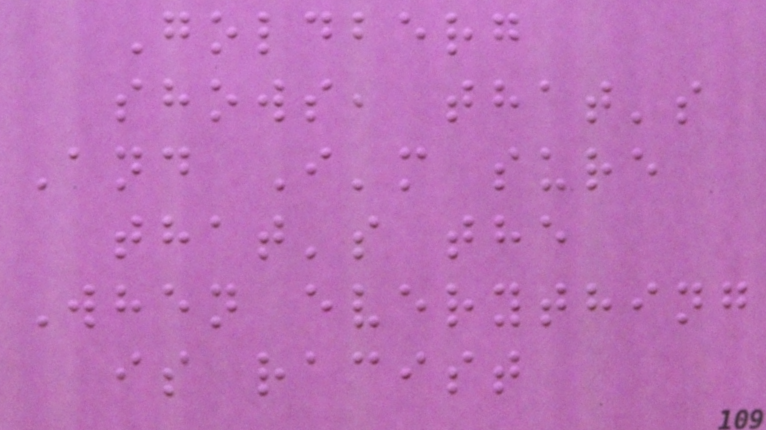Goldberg
shows, that's
And I'm sure
that's the
When everything
is racist
